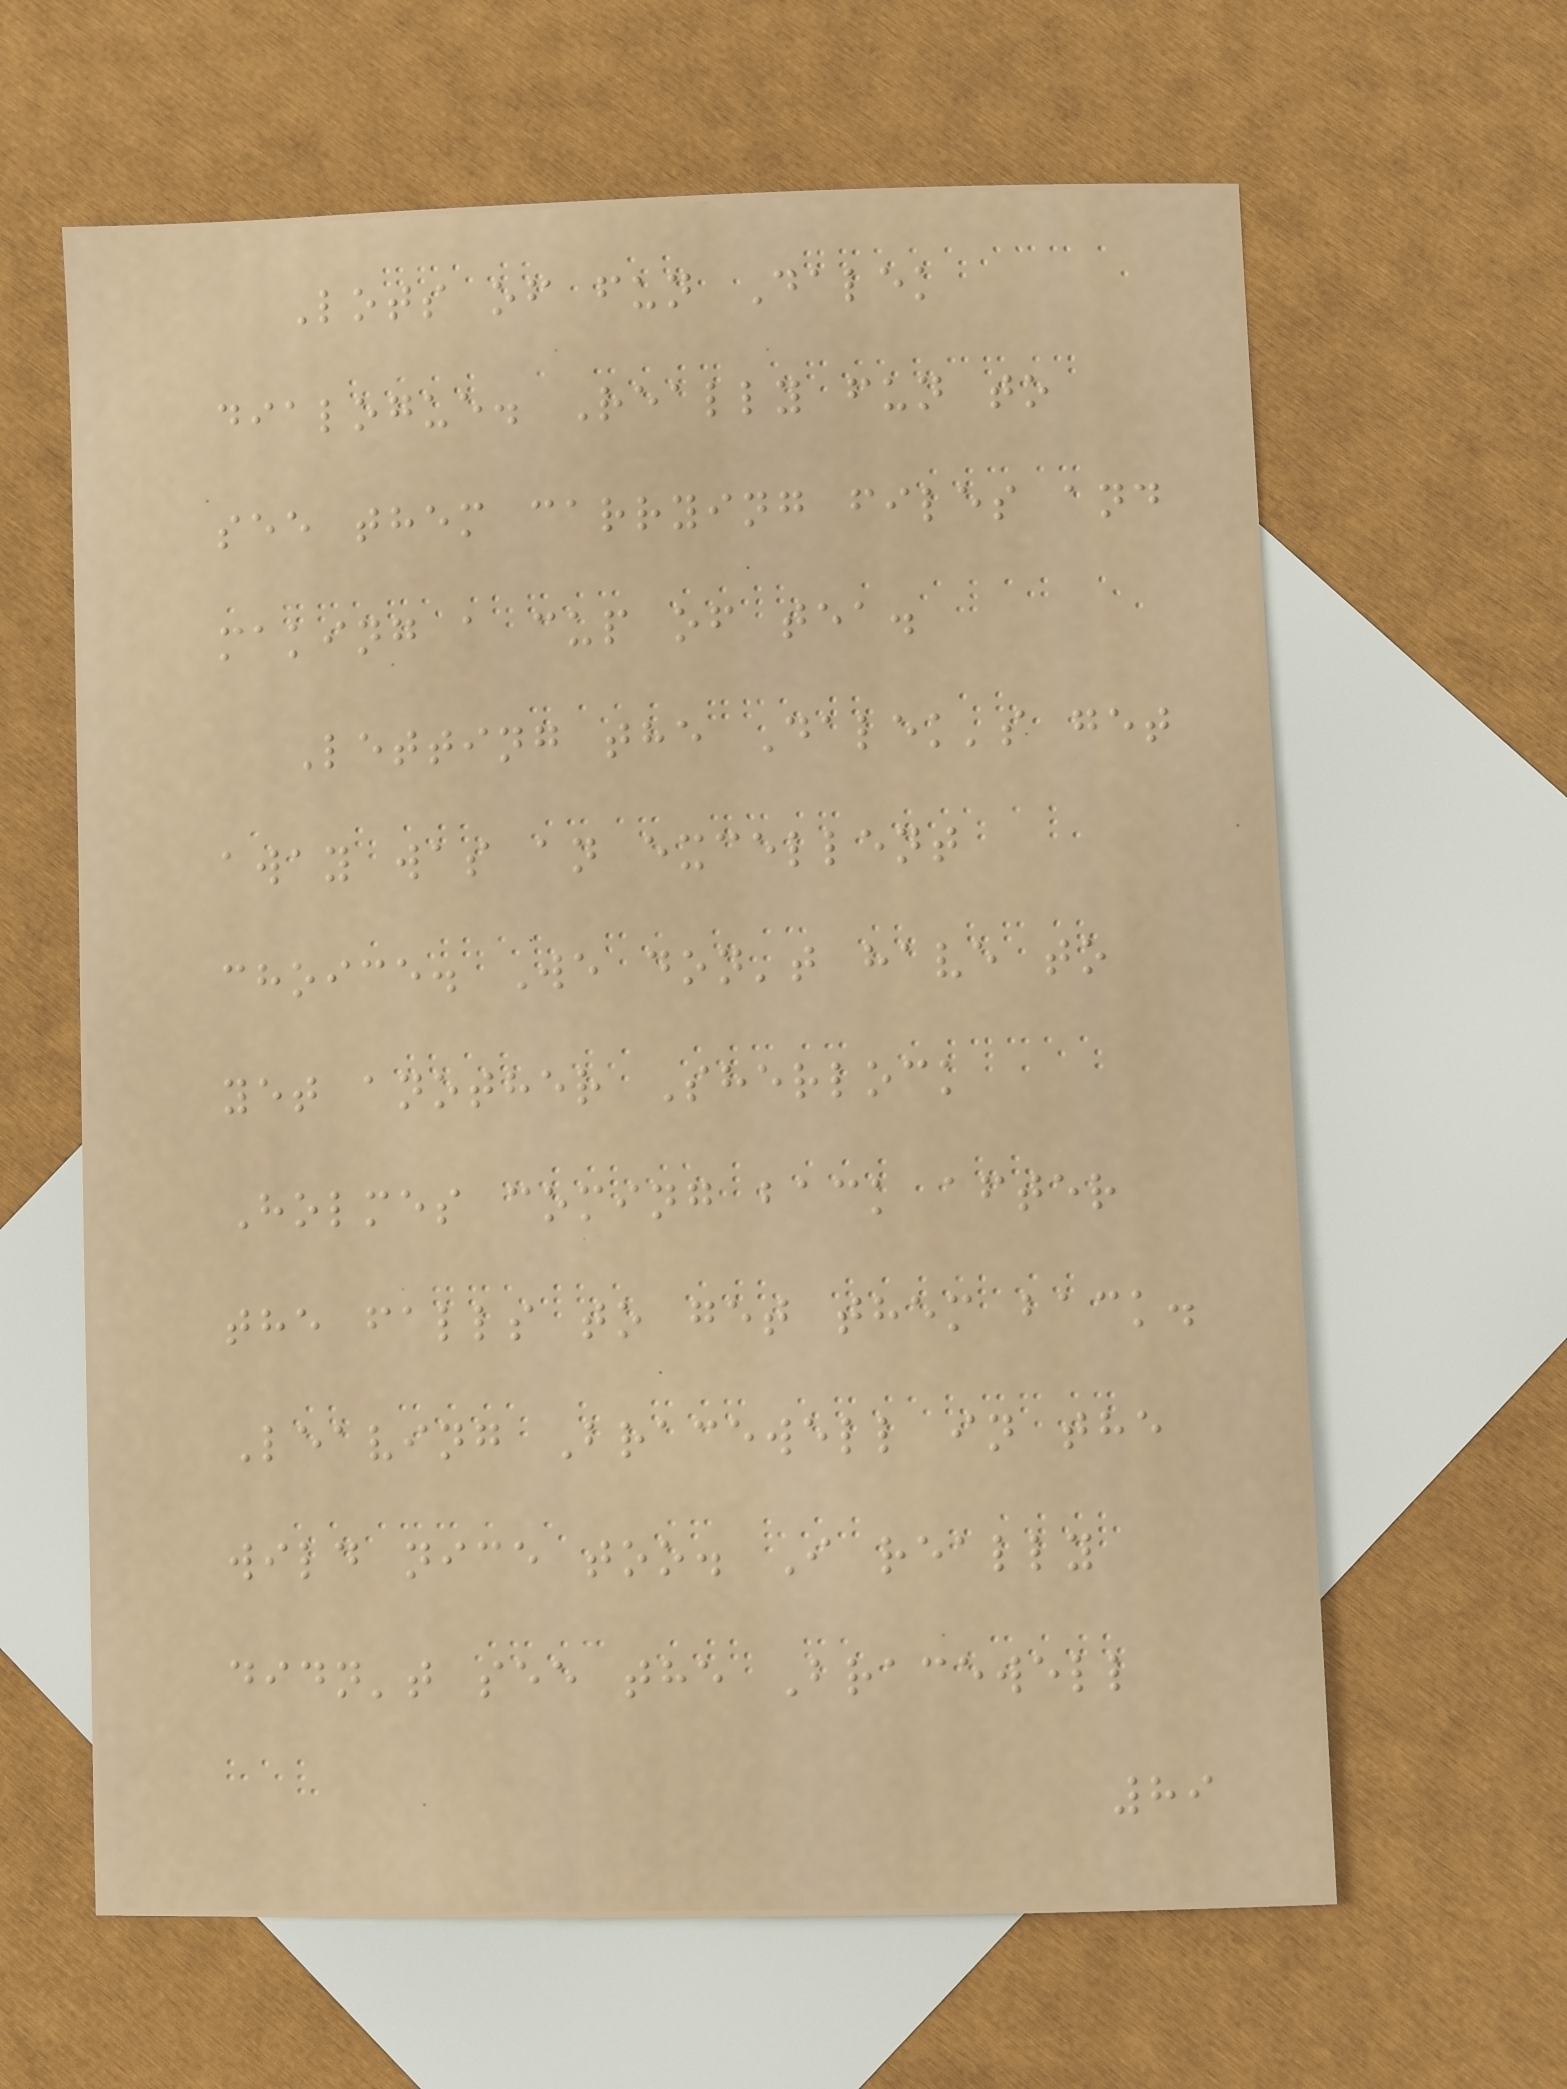Lots of fun Dalek
dialogue. Really fun to
see them carrying files and
making a cup of tea.
Letting the Dalek's get
away was an excellent
choice. We don't have to
yet another Sherlock
Holmes coming back after
the falls to get them back.
Leaving Bracewell in the
wild nice too. I really
didn't see the Bracewell
89
